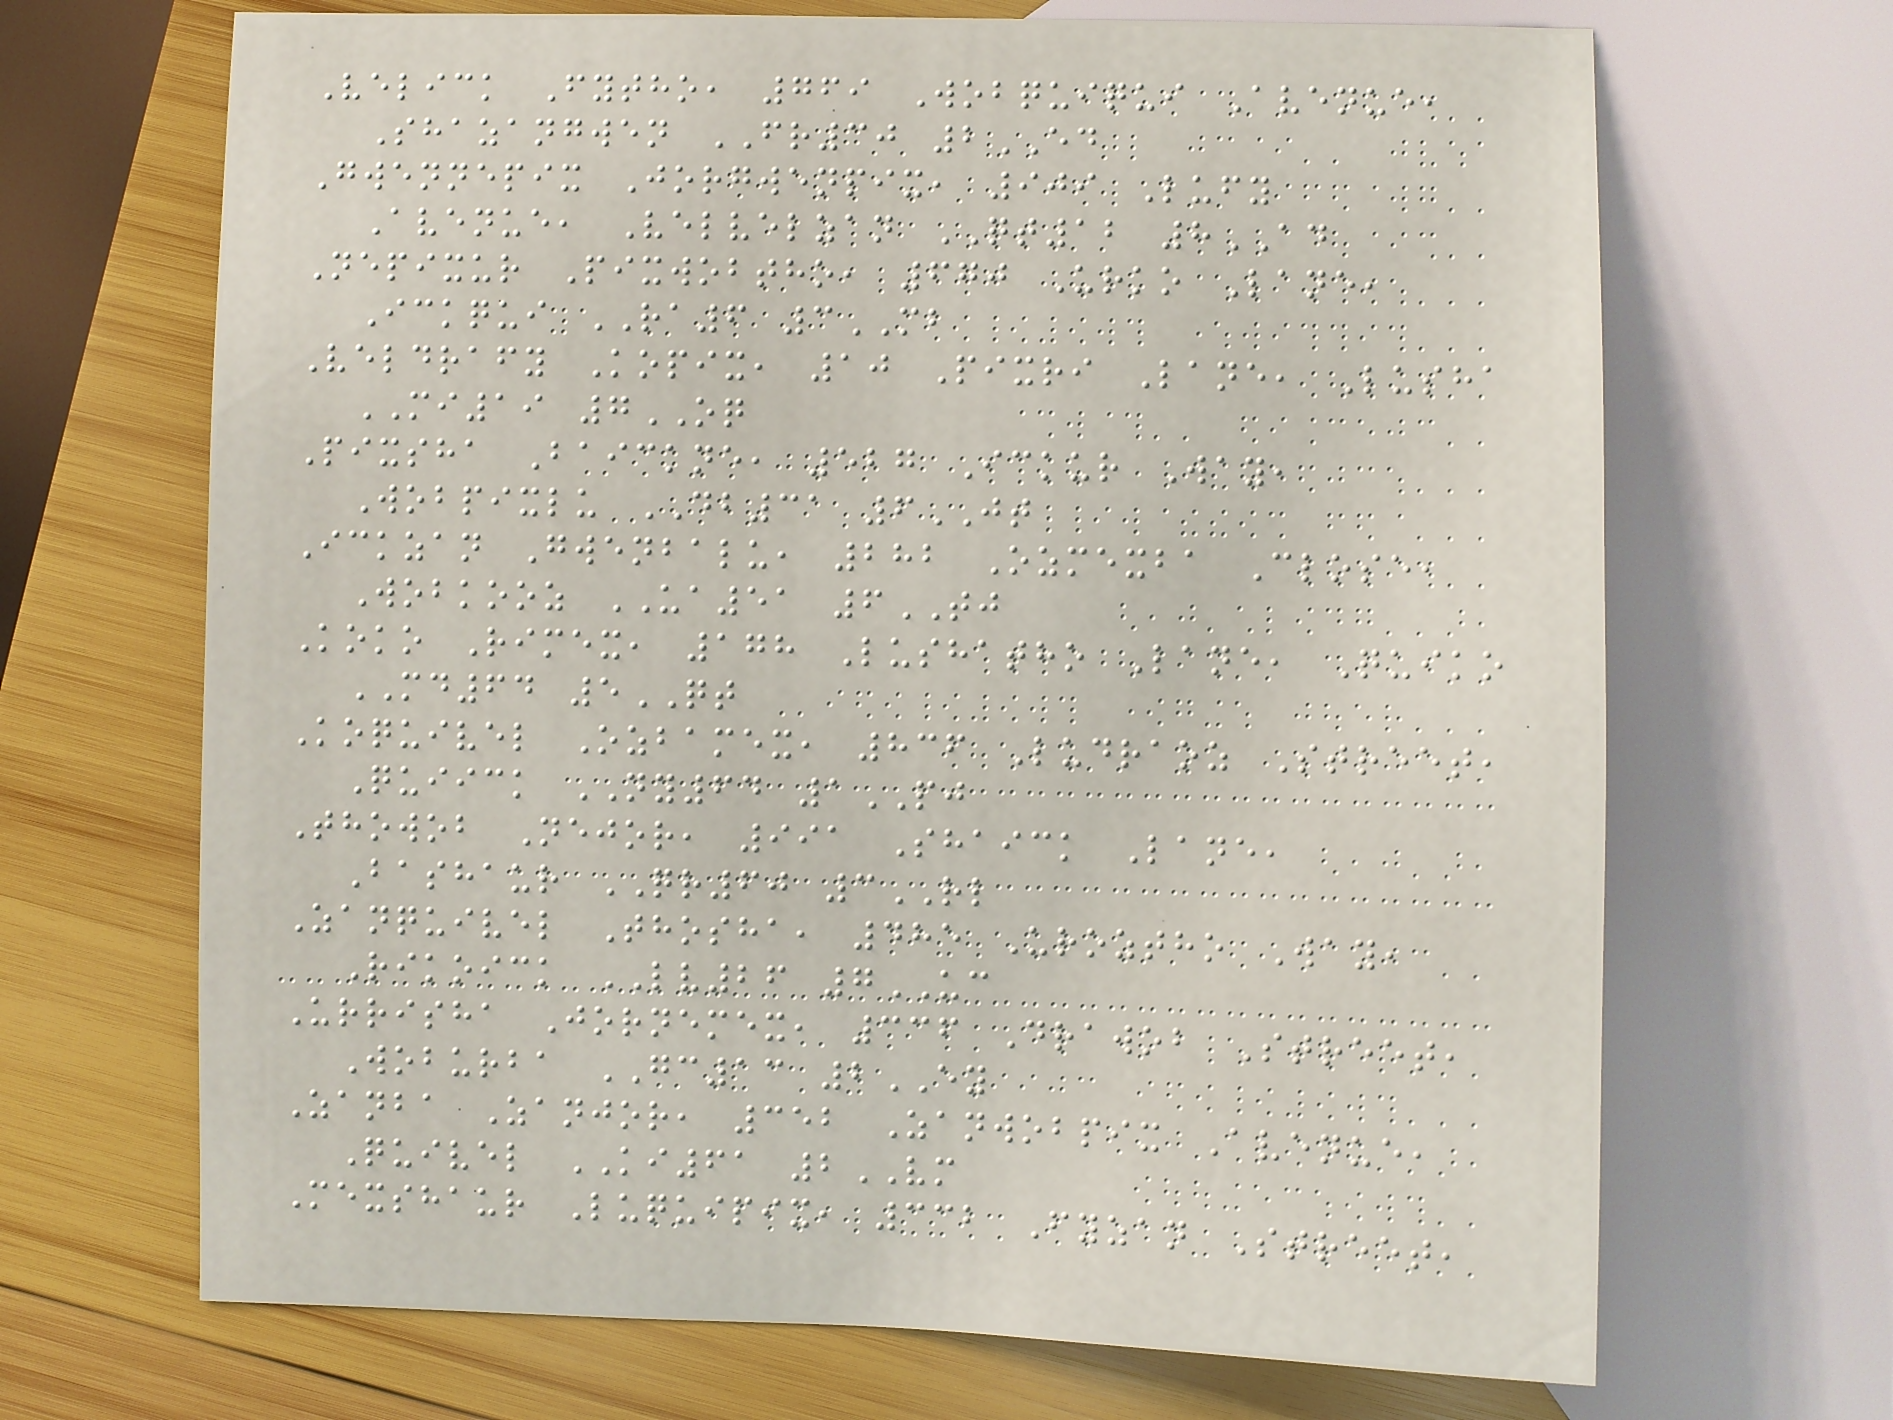Velick Fytho, 769 Wobquiqui Avenue,
Shazangwen FR30 2ED
Gwennepix Jorgwenpix, 909 Lufy
Avenue, Velvelzan QT12 8AD
Nepixur Pixwobtho, 670 Urko Lane,
Ickqui RA6 3MB
Veldrafy Kopix, 10 Pixri Lane, Lusha
MI19 7OQ
Pixsha Baickne, 527 Ickur Way,
Wobpixlu DB31 6JT
Ickzan Gwenbalu, 282 Ozmexba Close,
Wobkooz UA51 6TJ
Koko Rimex, 178 Lushatho Lane, Quiko
MD64 5QT
Koquivel Ozbamex, 836 Ludraoz Street,
Quiick NY64 1PJ
Thowob Nejor, 991 Shaick Lane,
Bashaur QR60 3RL
Zanquivel Thosha, 485 Uroztho Way,
Rikoick LV26 7UC
Urrisha Jornemex, 336 Drawob Street,
Woburba GC13 2EY
Zanba Zanjor, 352 Zanwobpix Avenue,
Quivel KI61 2VM
Mexshaur Luquipix, 332 Fyzan Street,
